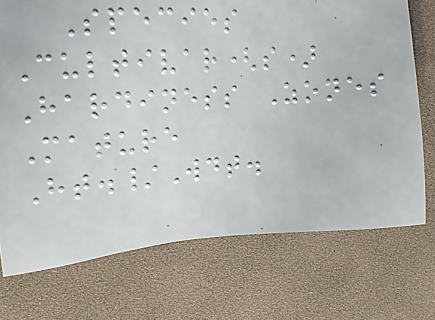Species
Cultivar(s)
Hardiness Zones
Mature
Ht./Wdt.
